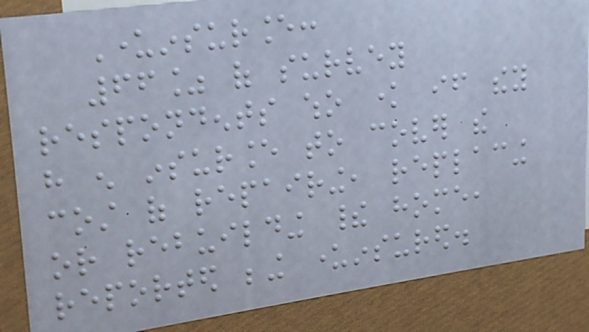Underinsurance:
66% of survey
respondents who know if they
have enough insurance to cover the
cost of repairing, replacing
or rebuilding their home,
reported being underinsured.
